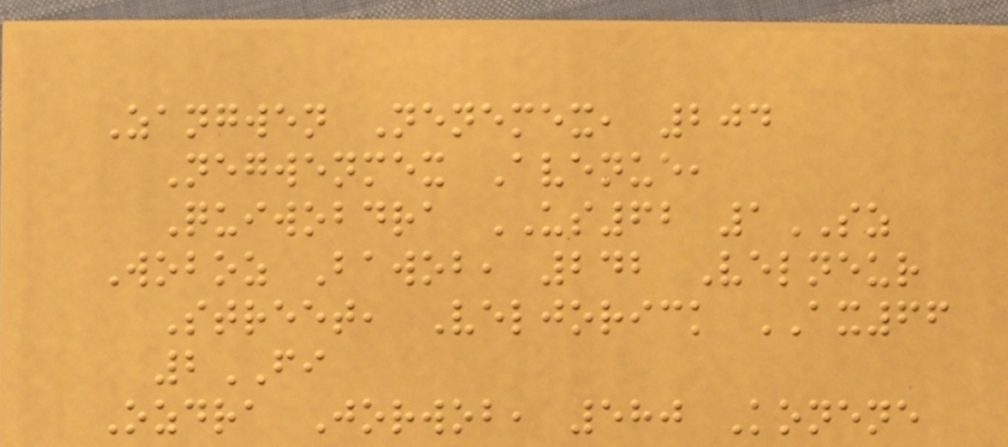Zangwen Nenemex, 204
Negwenmex Avenue,
Quiwobdra US62 1SZ
Woboz Bawob, 242 Velneur
Street, Veljorick AX66
2FI
Ozdra Jorwob, 580 Konene
